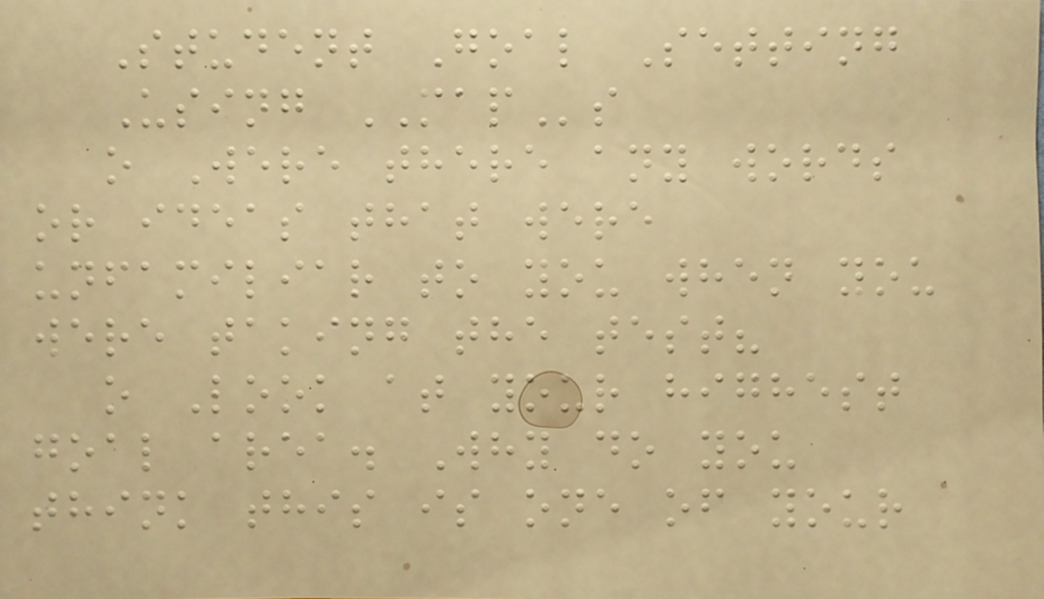Student Goal Setting
Using MAPs
o Were there any words
or ideas that were
unfamiliar to you when you
were taking the test?
o Look at your highest
goal area. Why do you
think this is one of your
